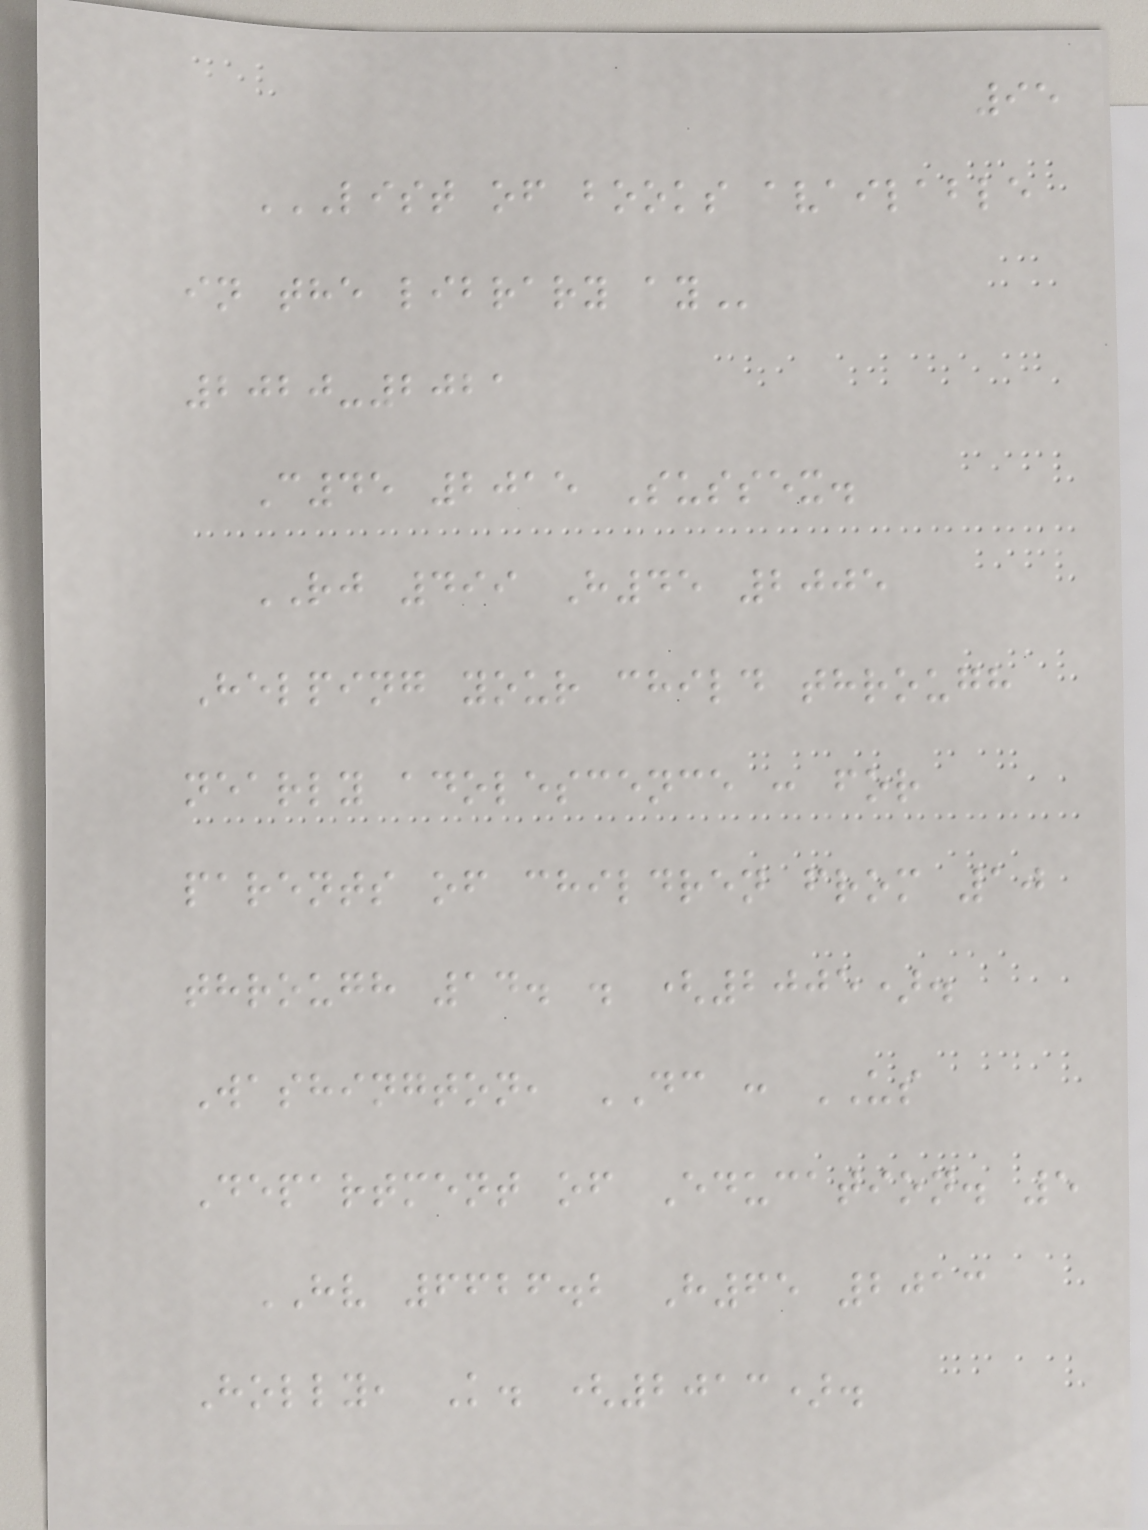95
LIST OF BOOKS AVAILABLE
IN THE LIBRARY AY
2020-2021
C45 2015 Sussex.
RJ 499 H45 2005
Helping your child through
nearly adolescence : for
parents of children from 10
through 14. . (2005).
Washington, DC : US
Department of Education. 5
HV 6626.2 H65 2013
Holly, K. (2013).
